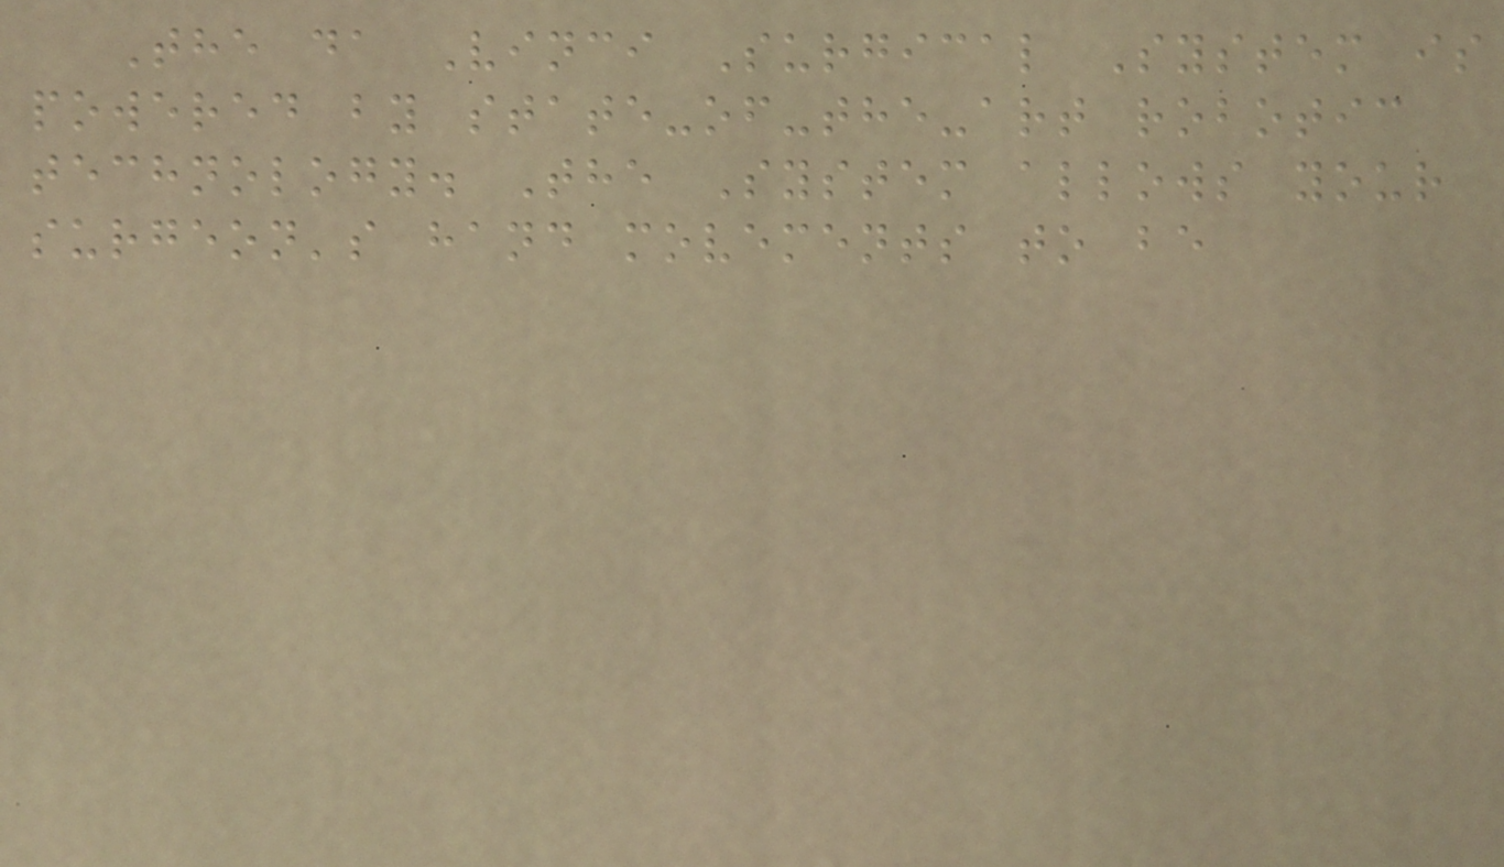The da Vinci Surgical System is
powered by state-of-the-art robotic
technology. The System allows your
surgeon's hand movements to be
